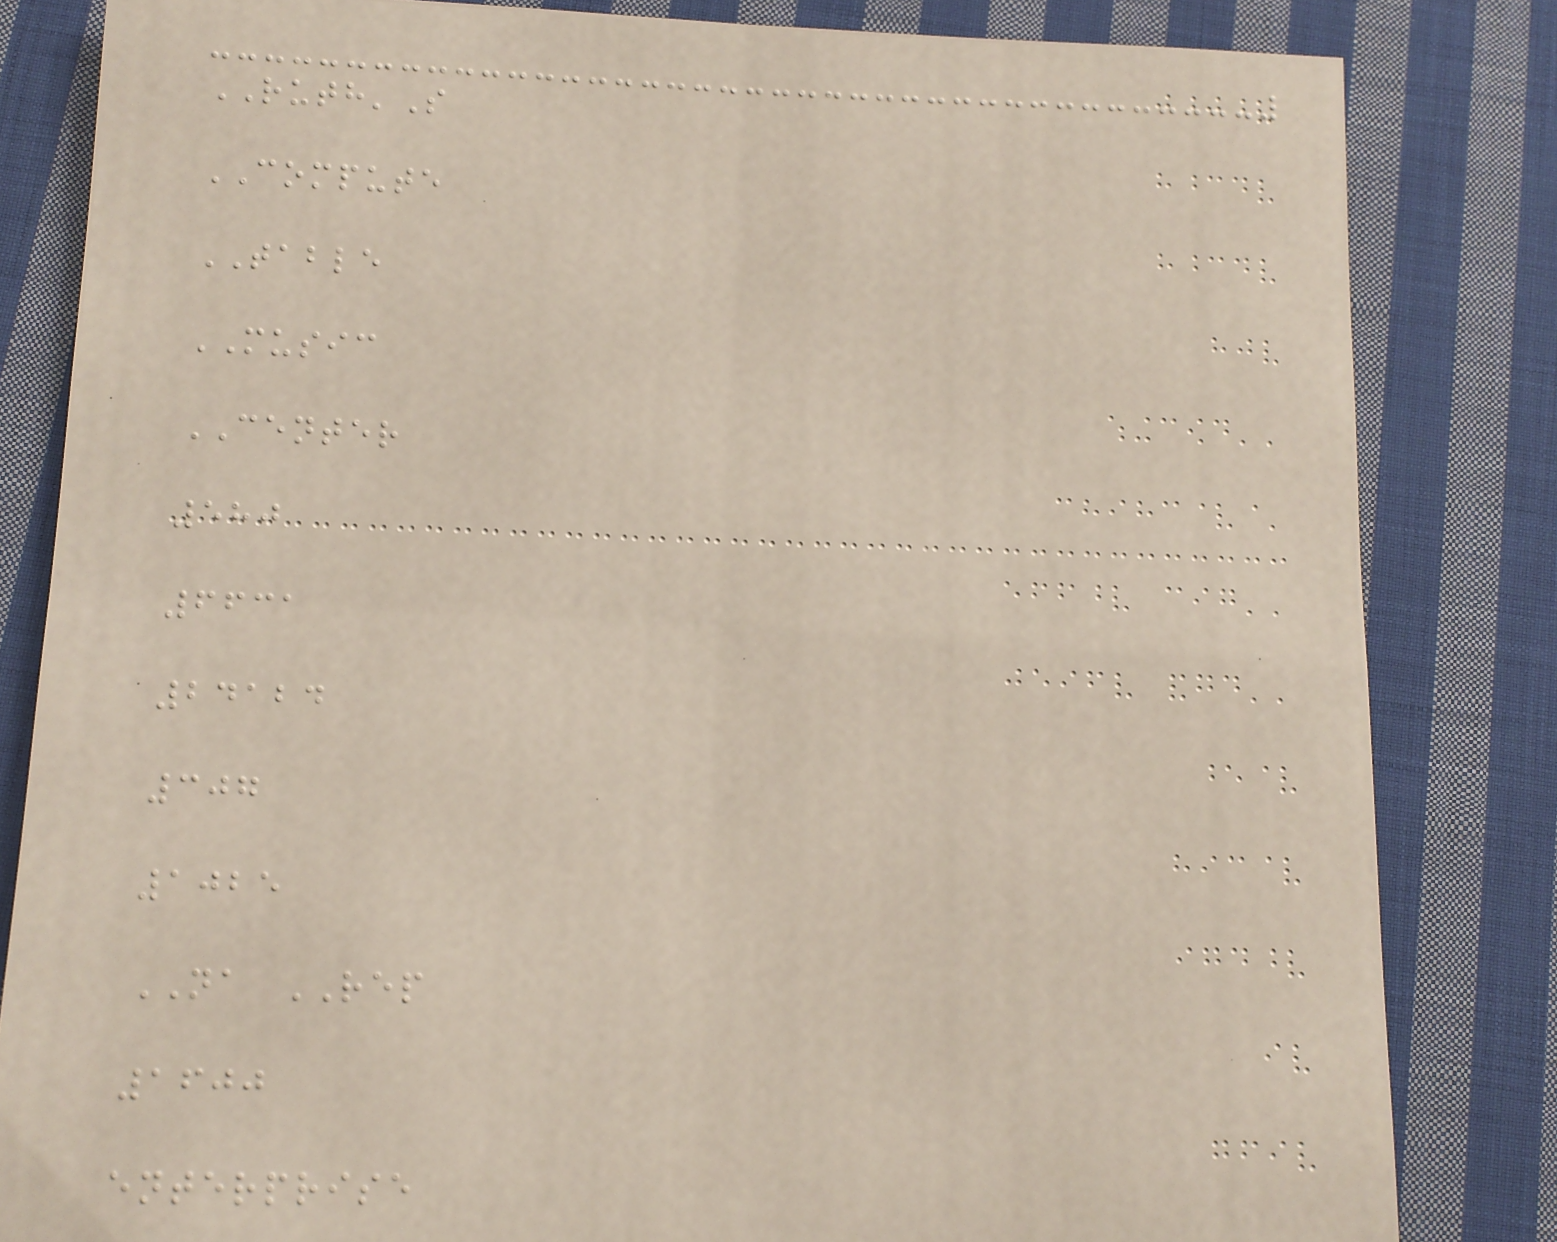RUTH'S
COMPUTE
TABLE
MUSIC
CENTER
580
6631
24124
307
1025
NA REP
1600
enterprise
